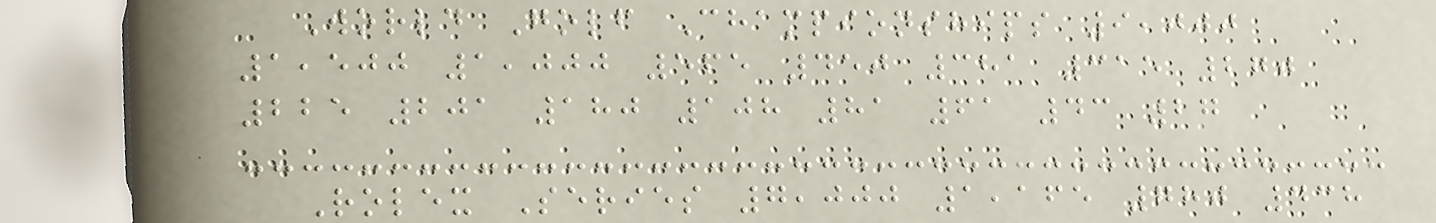World Golf Championships 9,000
1,500 1,000 565 450 381 315 270
225 201 180 108 81 61 43 27
Rolex Series 7,000 1,165 780 438
